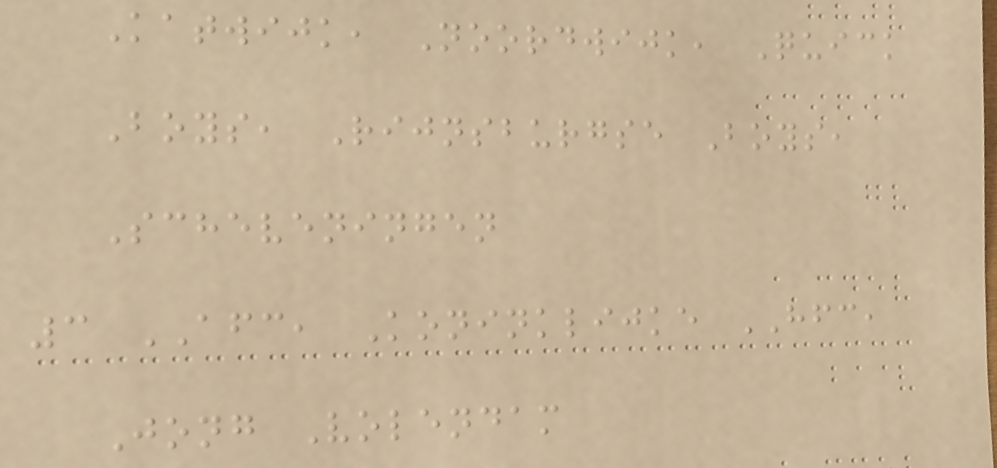Katwijk, Noordwijk, Quick
Boys, Rijnsburgse Boys,
Scheveningen
3 AFC, Koninklijke HFC,
Jong Volendam
